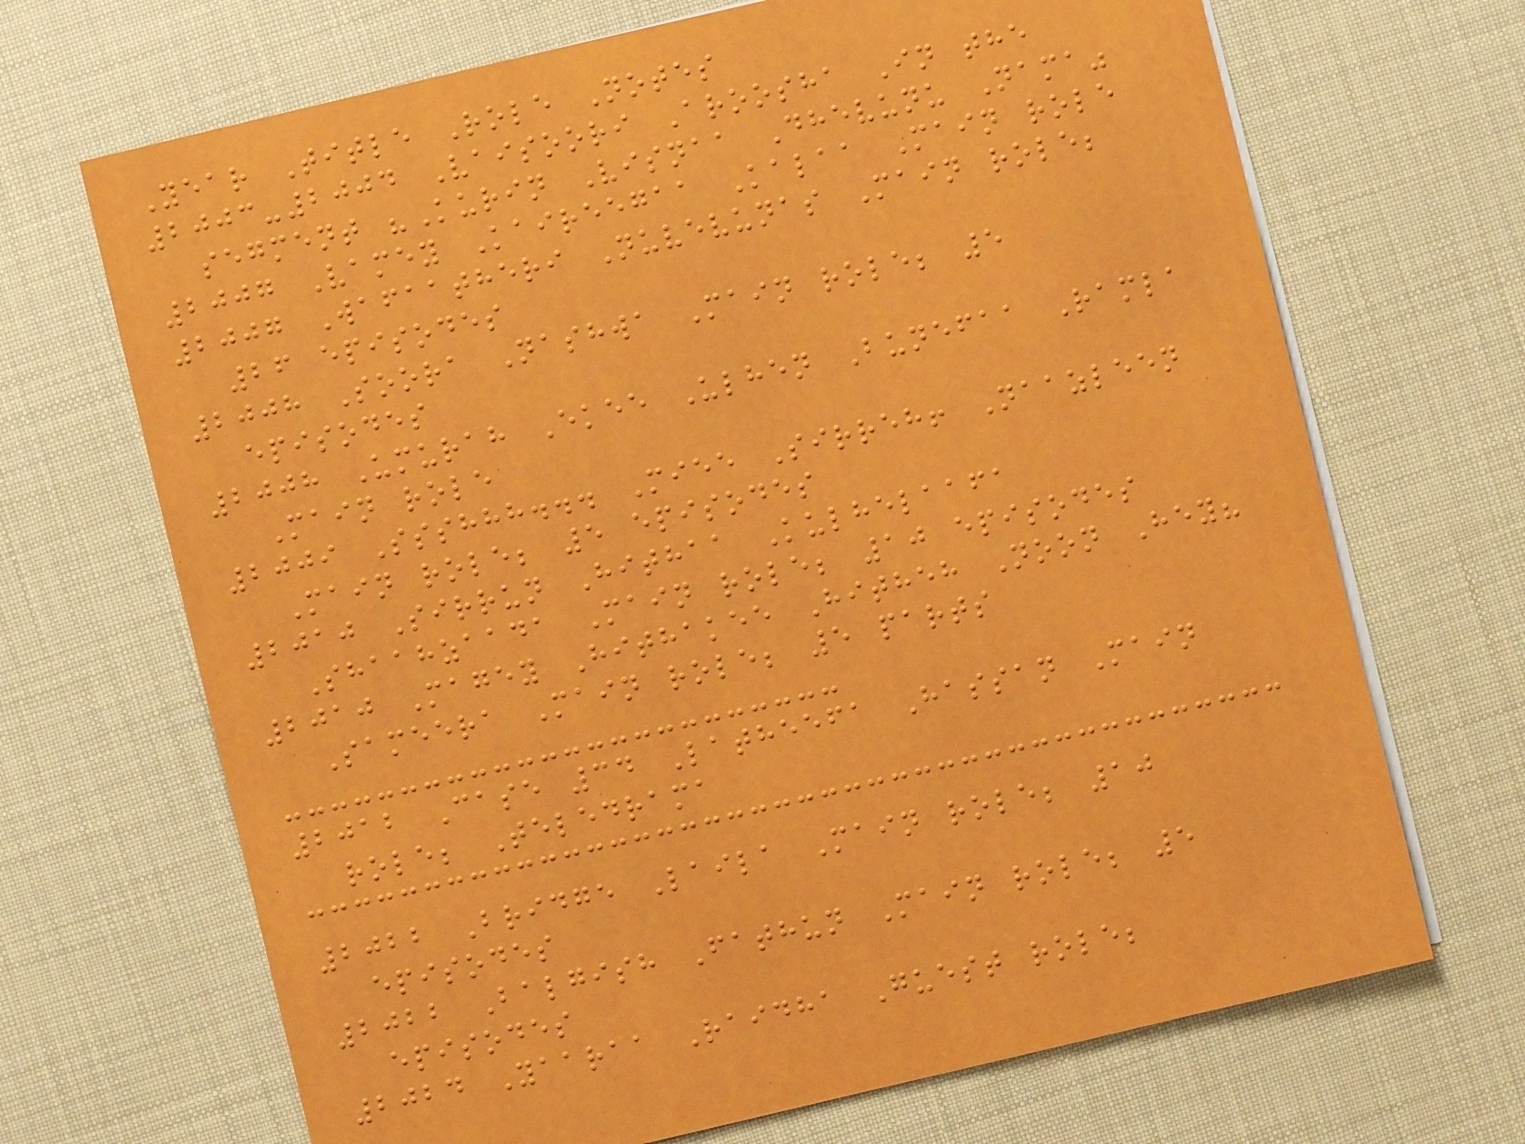Year Title Role Notes
2003-2004 Vaisoori Aroosha In the
segment "Kurin Visnaa Dhevunu Nama"
2007 Vamey Kaireegaa Kalaa Main role
2007 Wafaatheri Nuvevunas Main role;
26 episodes
2008 Soora Nashwa Main role; 5
episodes
2008 Umurah Ekee Ulhen Bunefaa Ramla
Main role
2009 Ssshhh... Miee Sirreh! Naazleen
Main role; 5 episodes
2010 Sirrun Hithaa Kulhelaafa
Shaahzaada Main role; 10 episodes
2010 Magey Hithakee Hitheh Noon Hey?
Sameera Main role; 5 parts
2012 Case 34 Latheefa Hassan Main
role; Teledrama
2022 Bridge Laila Main role; 10
episodes
2022 Balgish Fathun Main role; 5
episodes
2024 Yaaraa Raidha Guest role;
